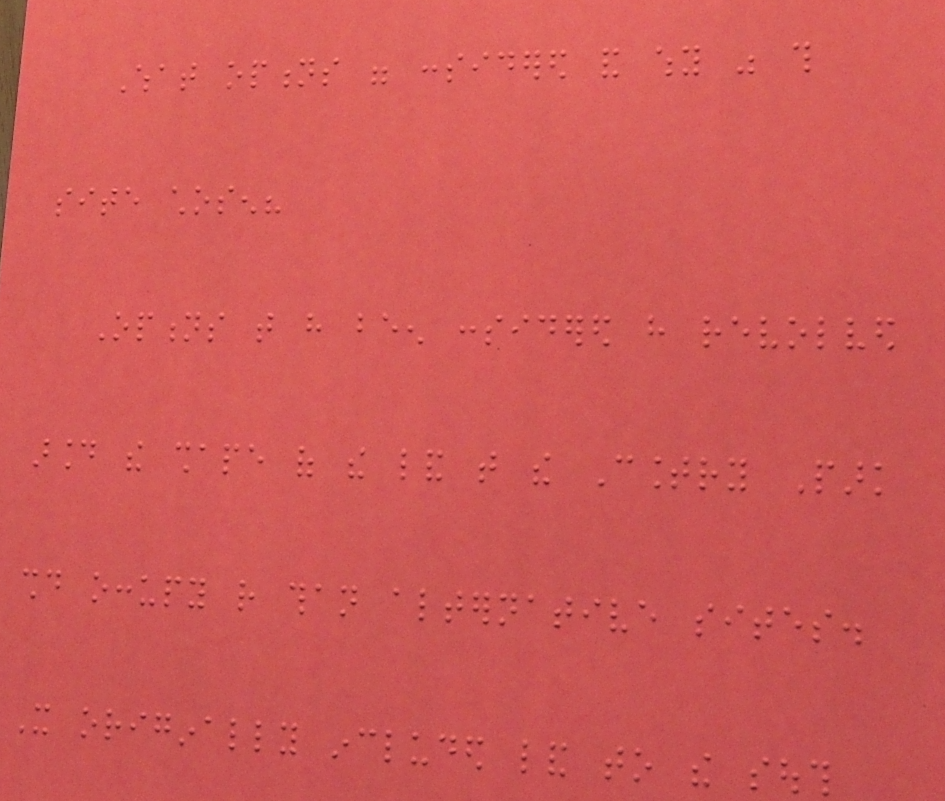What options were considered and why was this
site chosen?
Options that have been considered have revolved
around the shape of the land that the Country Park
should occupy rather than alternative sites.
It originally included land to the south
